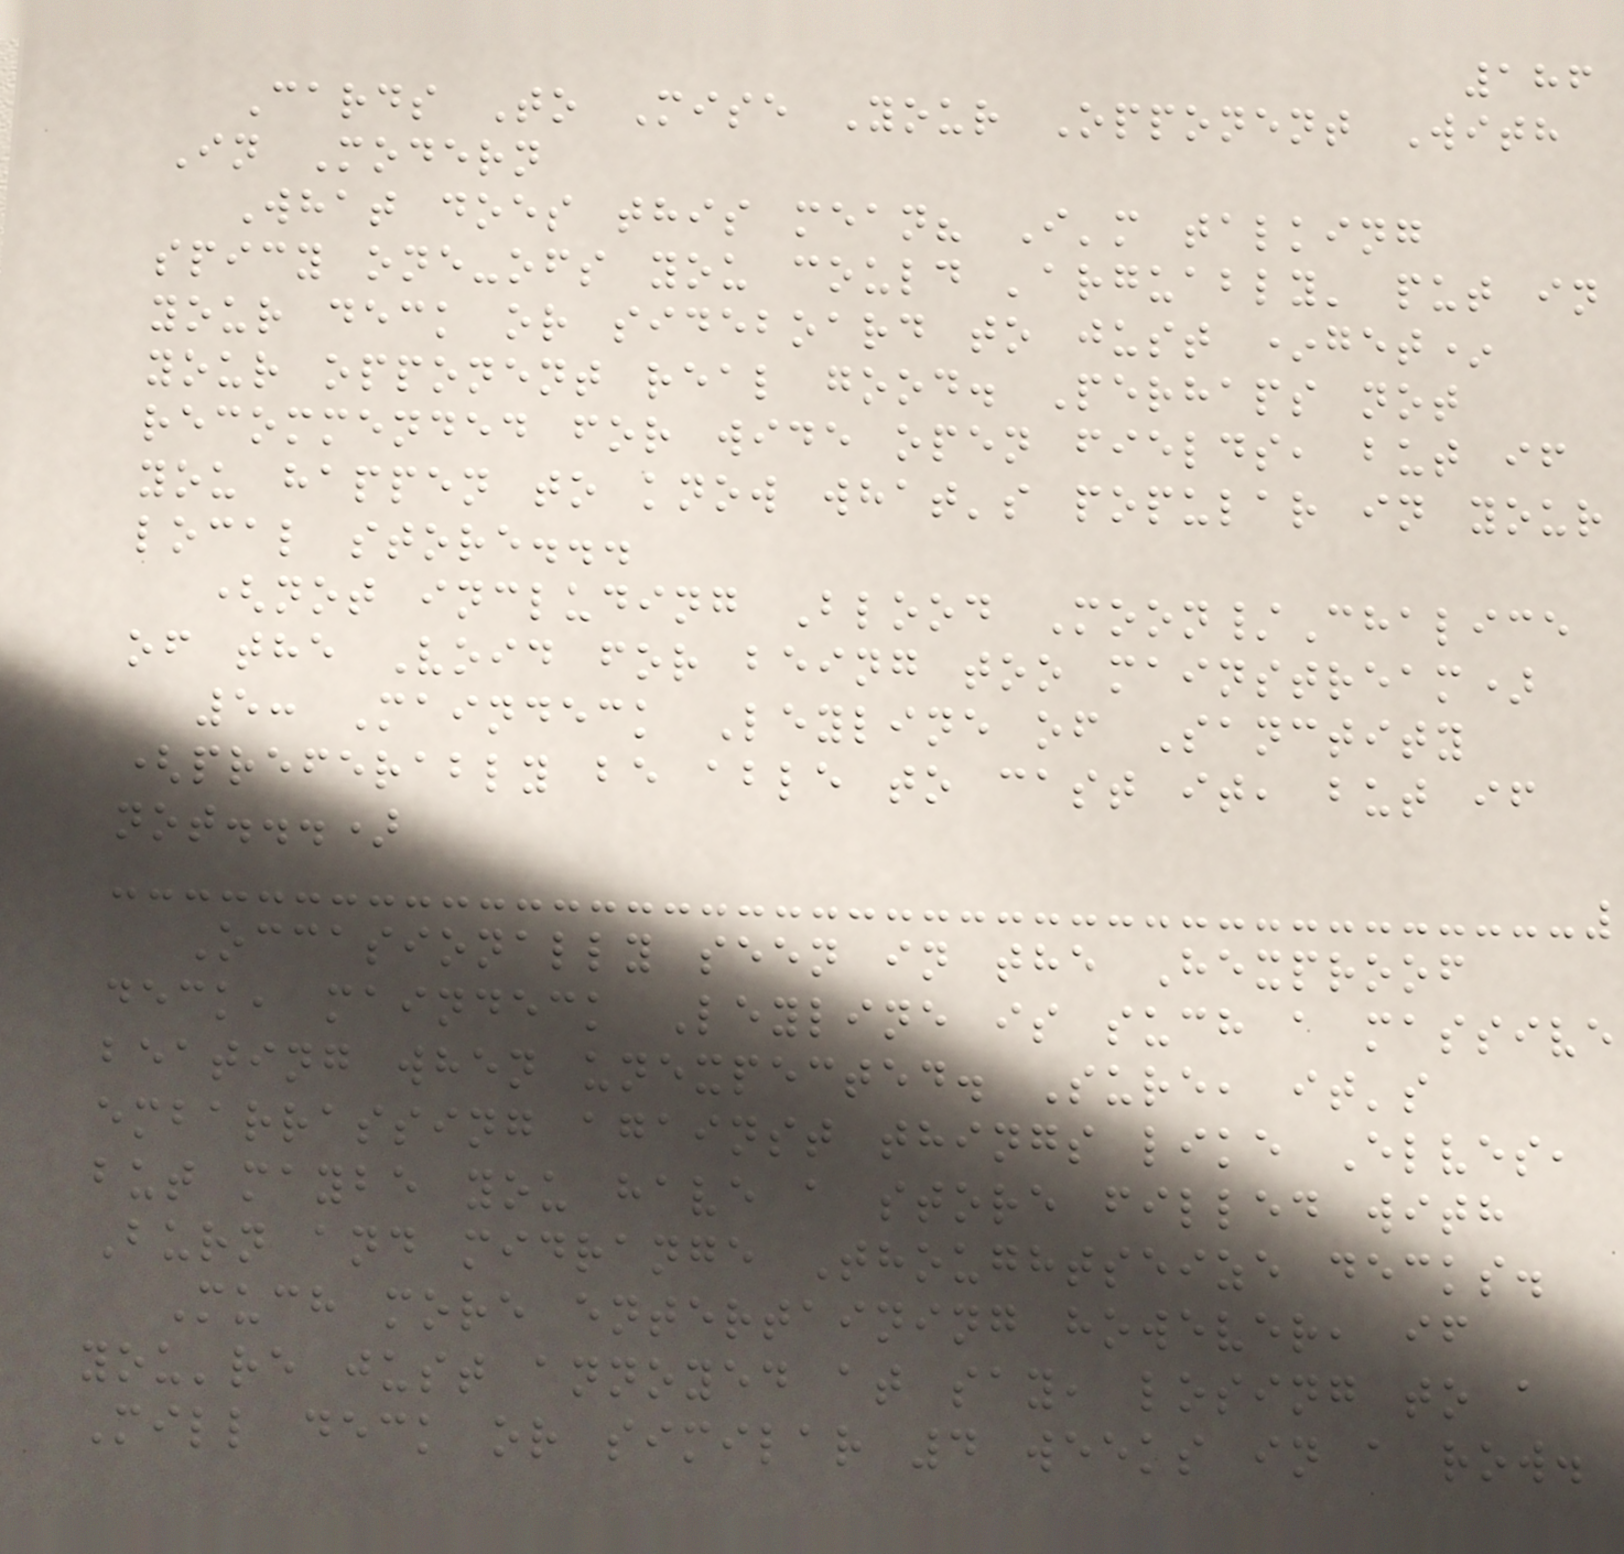186
Cards To Mise Your Opponent With
In Modern
What does this mean? I'm talking
spicy one-ofs you could 'arguably' put in
your deck or sideboard to just *get*
your opponent real good. Perhaps not
recommended for wide open fields, but if
you happen to know what's popular in your
local store...
(not including Blood Moon/Chalice
of the Void for being too mainstream)
5: Maindeck Leyline of Sanctity
(preferably be able to cast it, but if
not...)
Occasionally seen in the Hexproof
deck, maindeck Leyline is such a massive
beating when unexpected. Sure, it's
embarrassing against things like Elves,
but maybe you have a store filled with
Burn and midrange Thoughtseize decks.
Much more entertaining however, if
you're just annoyed at say, losing to a
Mill deck or similar 4 weeks in a row.
